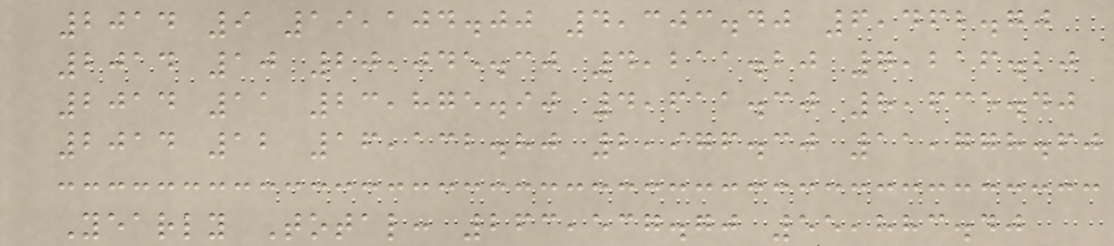2014 9 19,104.00 4,303.40 6,462.70
2014 10 20,045.30 4,211.20 7,216.20
2014 11 23,875.90 4,611.30 8,635.40
2014 12 16,132.80 2,976.30 11,778.60
Yearly Total: 263,537.70 55,883.40
